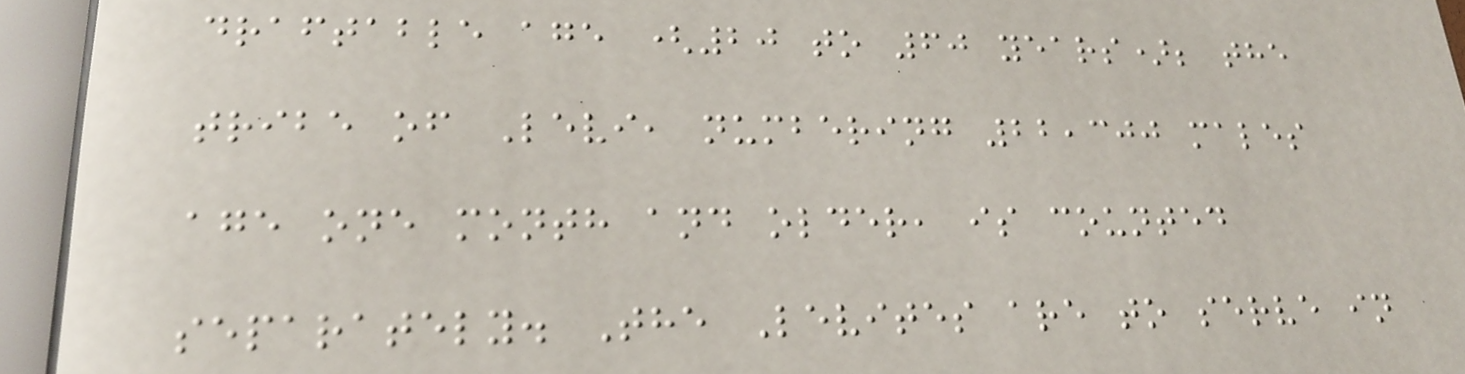draftable age (20 to 60 years); the
tribe of Levi, numbering 22,300 males
age one month and older, is counted
separately. The Levites are to serve in
